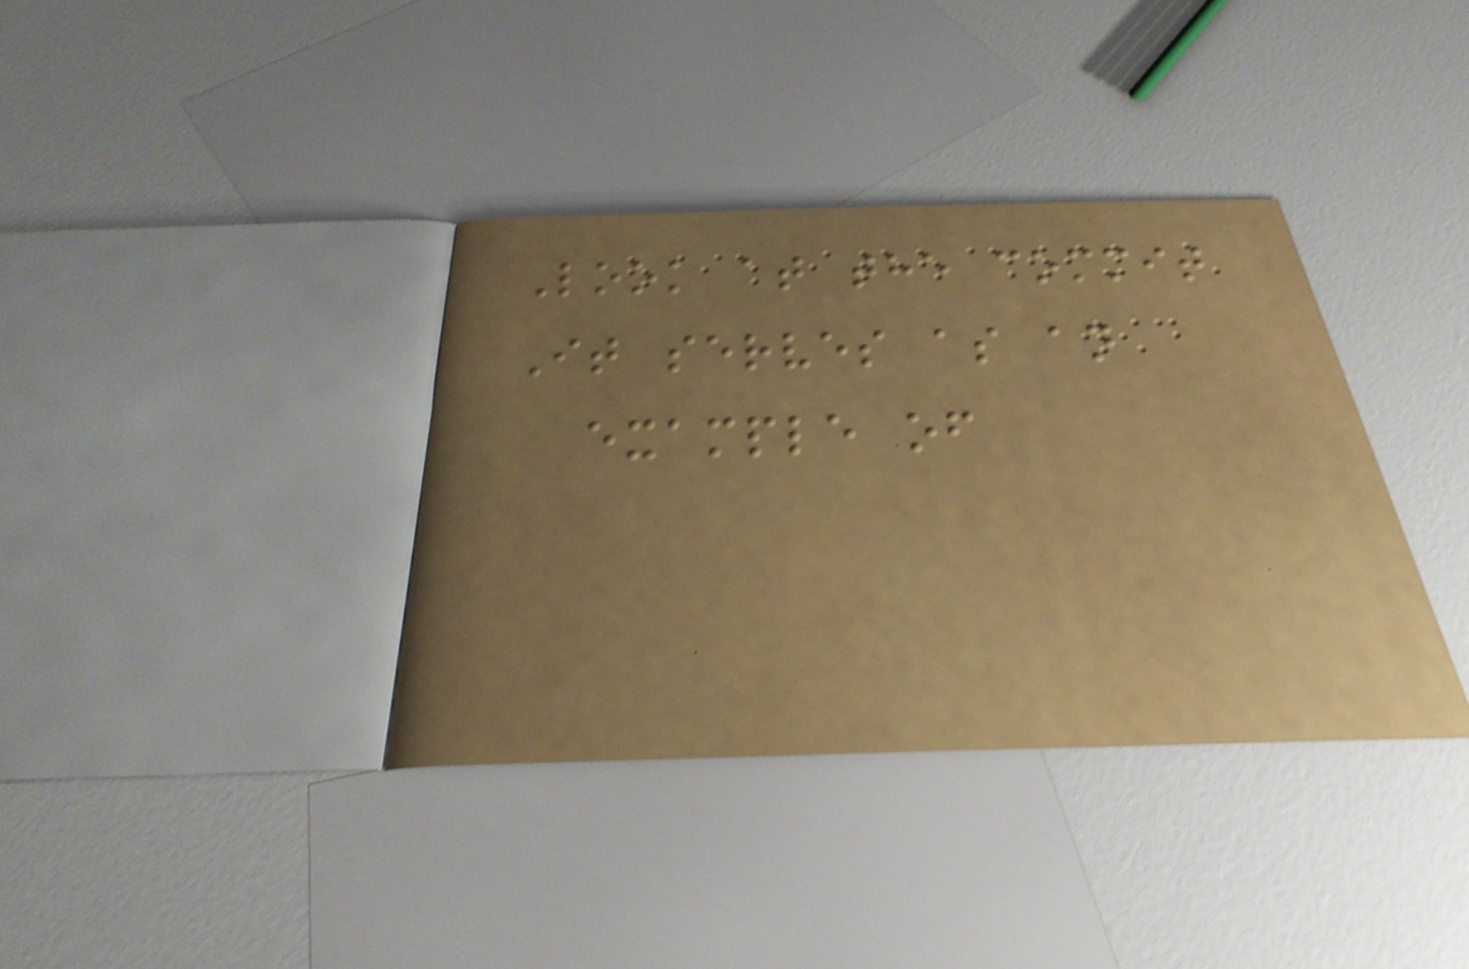Look at the commit
It serves as an
example of
